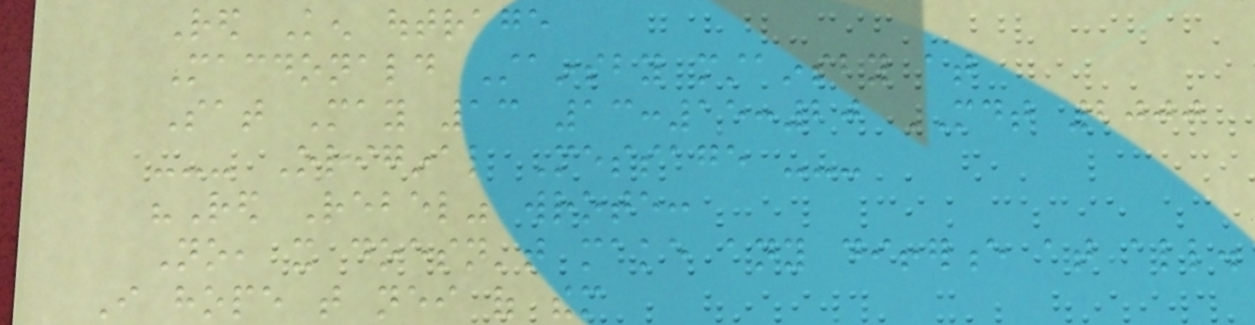Red Ken outrage
Macdonald Stainsby mstainsby at
Sat May 13 13:15:20 MDT 2000
--- Original Message ---
"Red Rebel" wrote:
No, it doesn't make any difference at all.
I hope that neither of them
